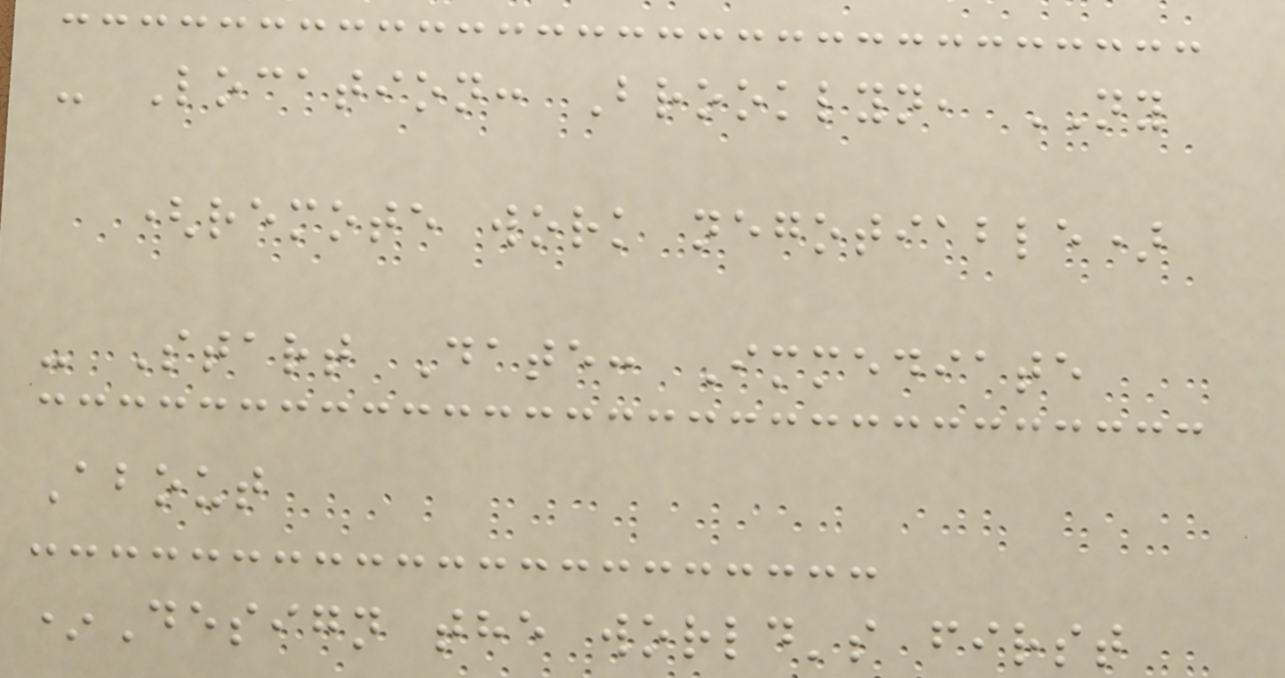- Location: Brooklyn, NY
(remote work negotiable)
- Start Date: Immediate
About
*Design the world's first
